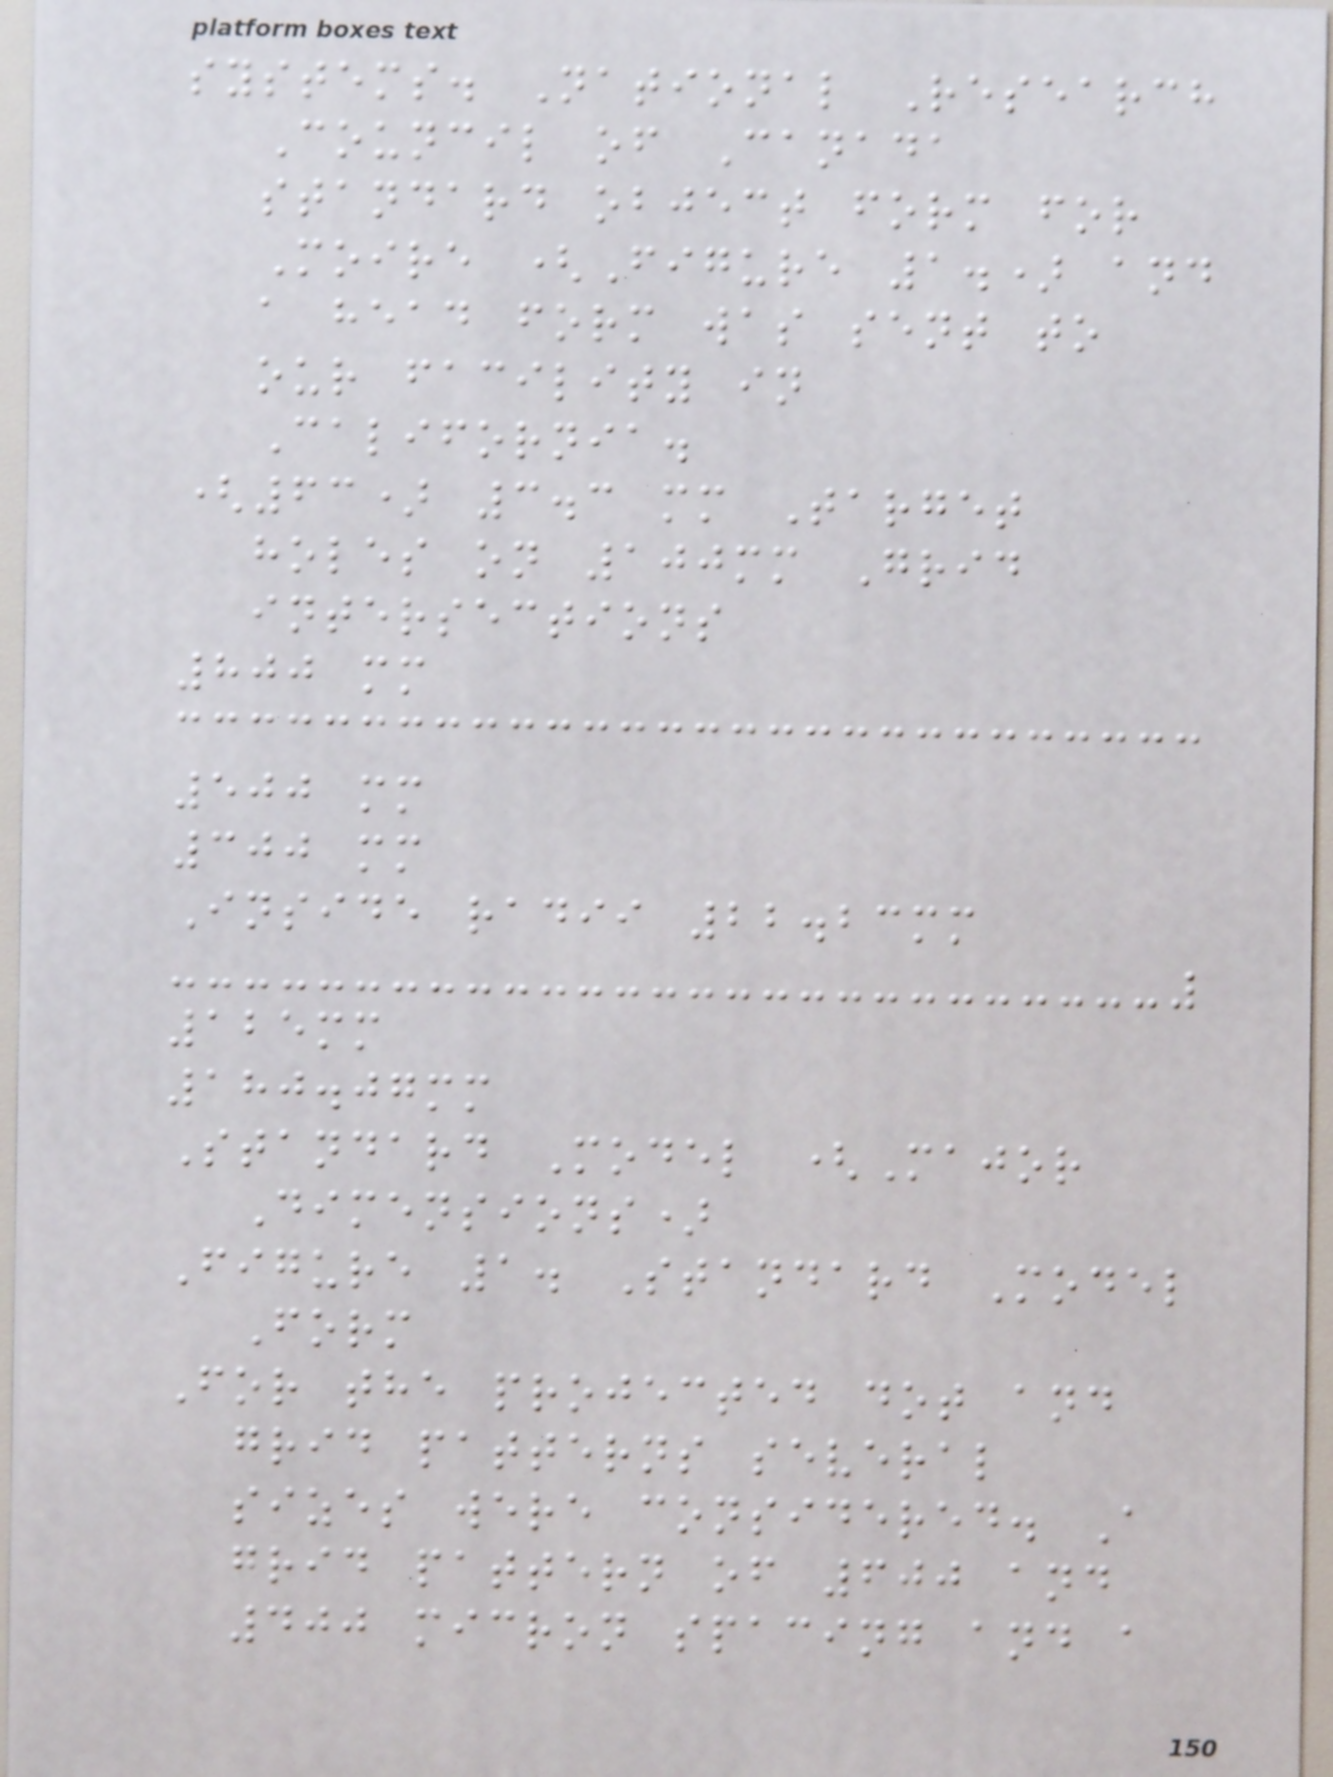systems. National Research
Council of Canada
standard object form for
Moire (Figure 1.) and
a head form was sent to
our facility in
California.
(63) 3.3 mm Target
holes on 100mm Grid
intersections
800 mm
500 mm
300 mm
Inside radii 22.23mm
125mm
180.07mm
Standard Model (Major
Dimensions)
Figure 1. Standard Model
Form
For the projected dot and
grid patterns several
sizes were considered. A
grid pattern of 600 and
400 micron spacing and a
